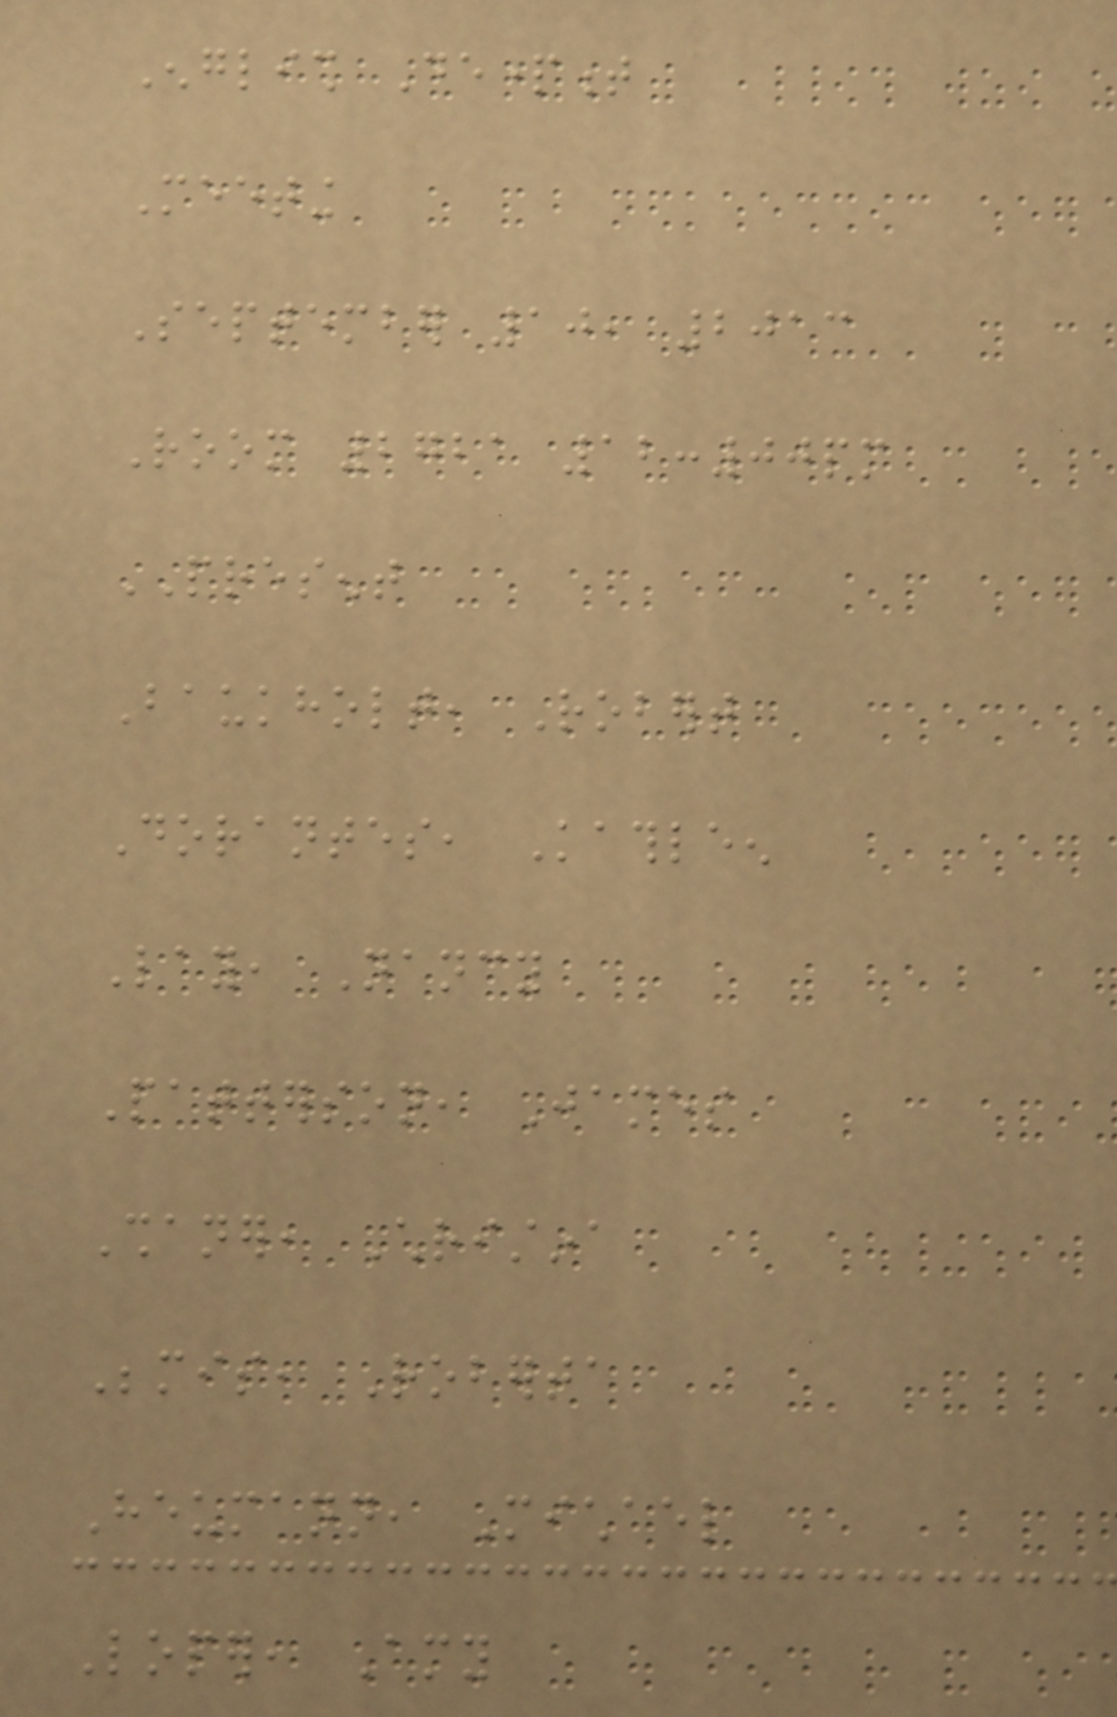English Department
Meeting
September 10, 2013
Room 2721 12:00pm
PRESENT
Baukholt, Robert
Dorantes, Kathleen
Lay, Nancy
Patterson, James
Shaner, Christina
Bemis, Roberta
Heumann, Michael
Loper, Amy
